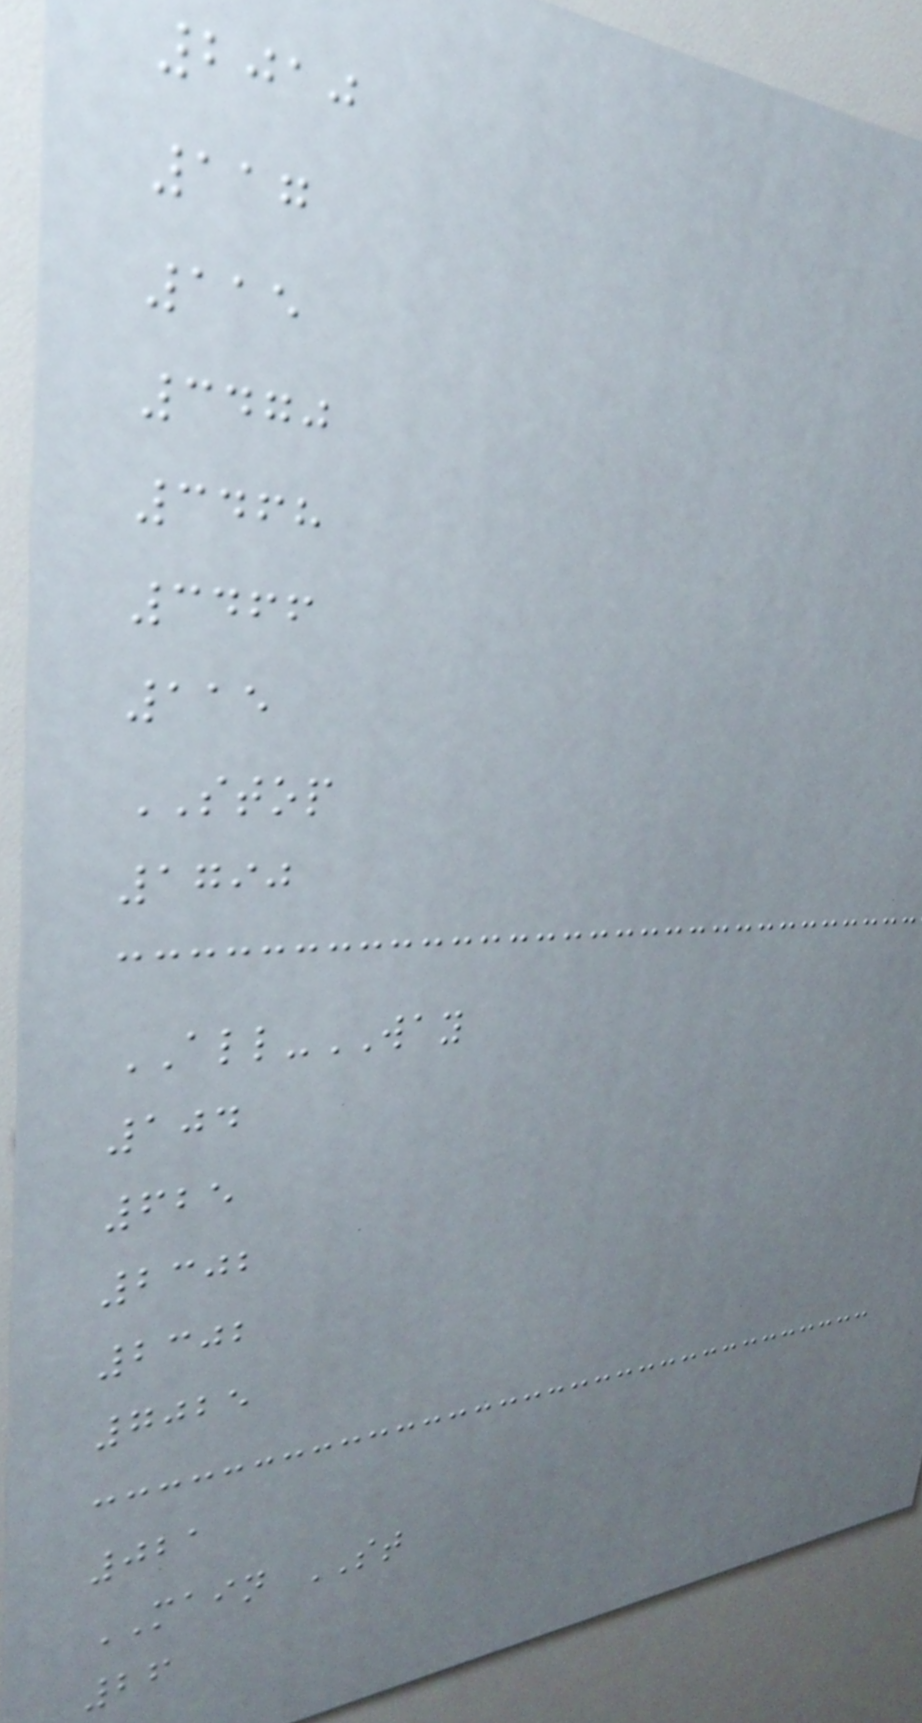2010
117
115
3470
3468
3466
115
STOP
1790
ALL-WAY
104
625
2302
2302
7025
021
MAIN ST
26
